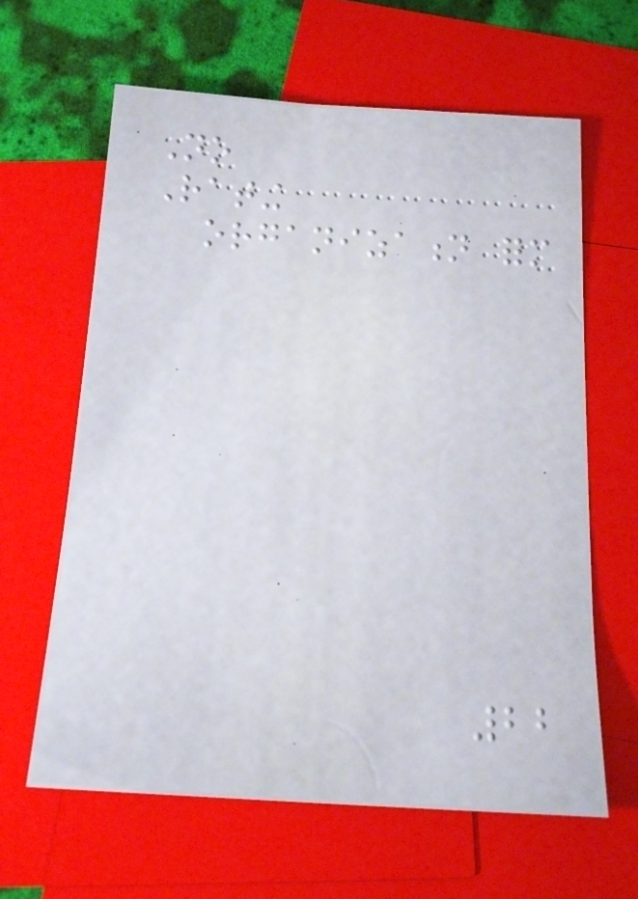No
Rating
organization form
22
